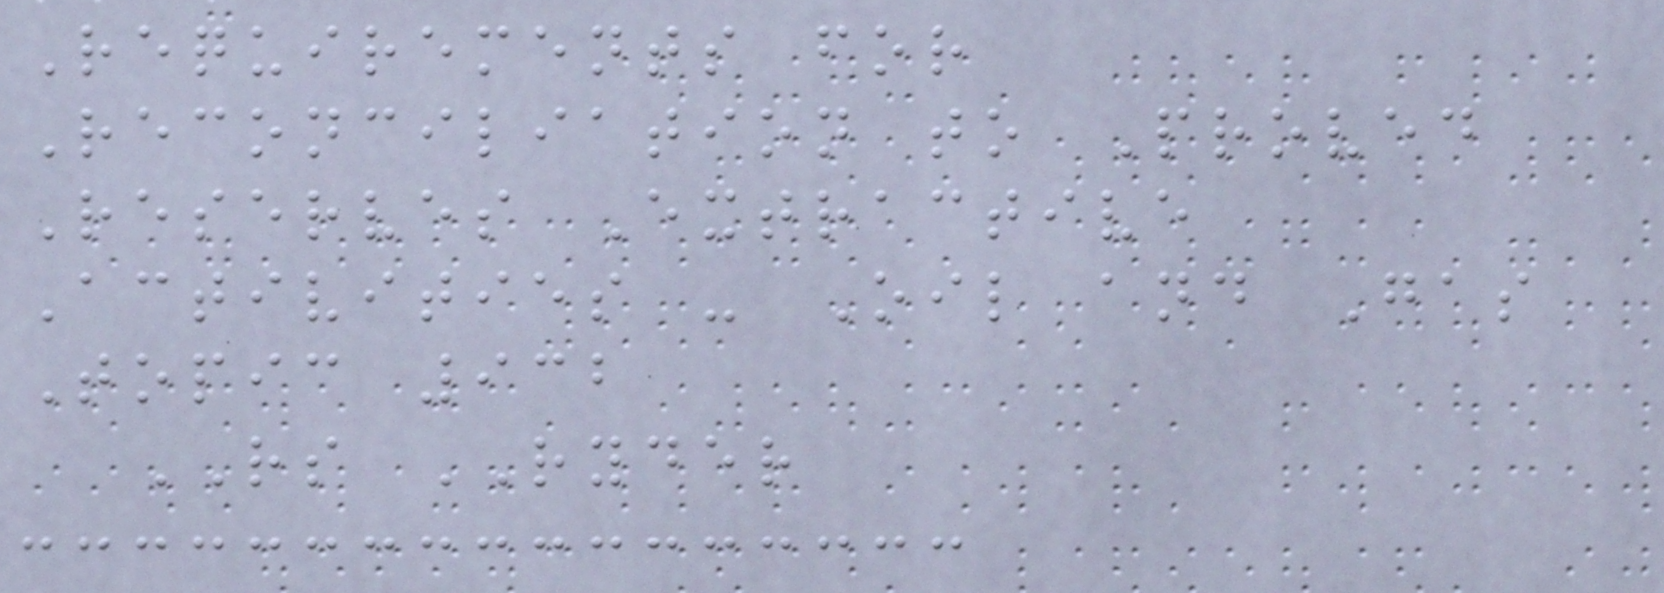Requirements for
Reconciliation to Proved
Reserves Extractive
Activities - Oil and Gas
Topic 932
RS RYDER
